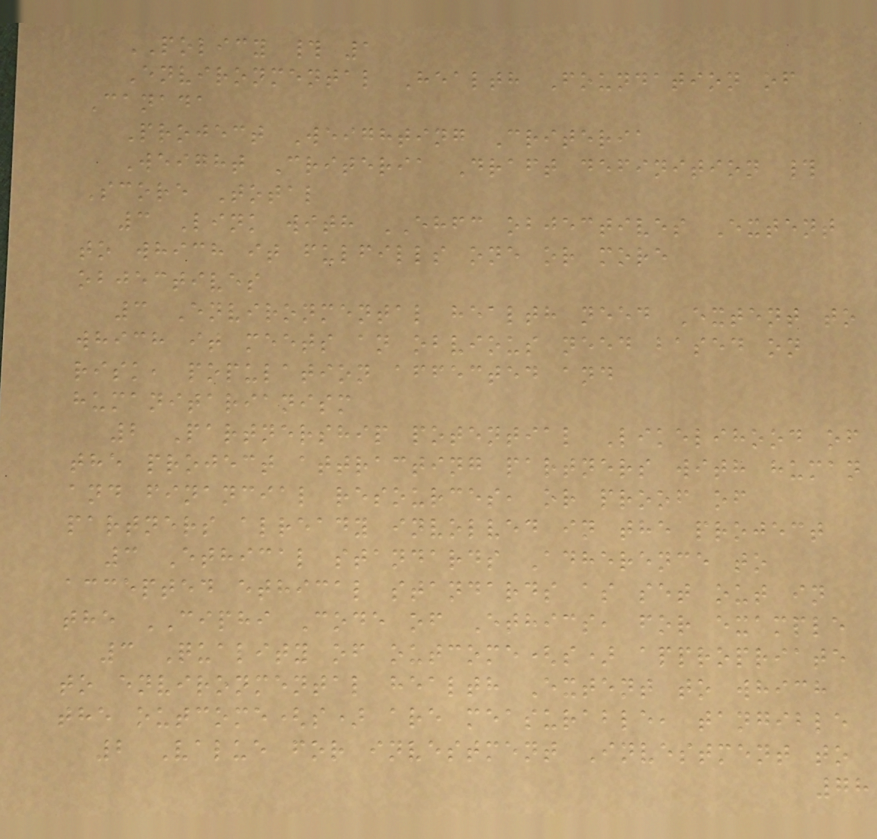POLICY # 1
Environmental Health Foundation of
Canada
Project Weighting Criteria
Weight Criteria Draft definition #
Score Total
3 Link with EHFC objectives Extent
to which it fulfills one or more
objectives
3 Environmental health need Extent to
which it meets an obvious need based on
risk, population affected and
humanitarianism
2 Partnership potential Likelihood of
the project attracting partners with human
and financial resources, or proof of
partners already involved in the project
3 Ethical standards Adherence to
accepted ethical standards as set out in
the CIPHI Code of Ethics, for example
3 Quality of outcome(s) appropriate
to environmental health Extent to which
the outcome(s) are measurable, tangible
2 Value for investment Investment to
78
